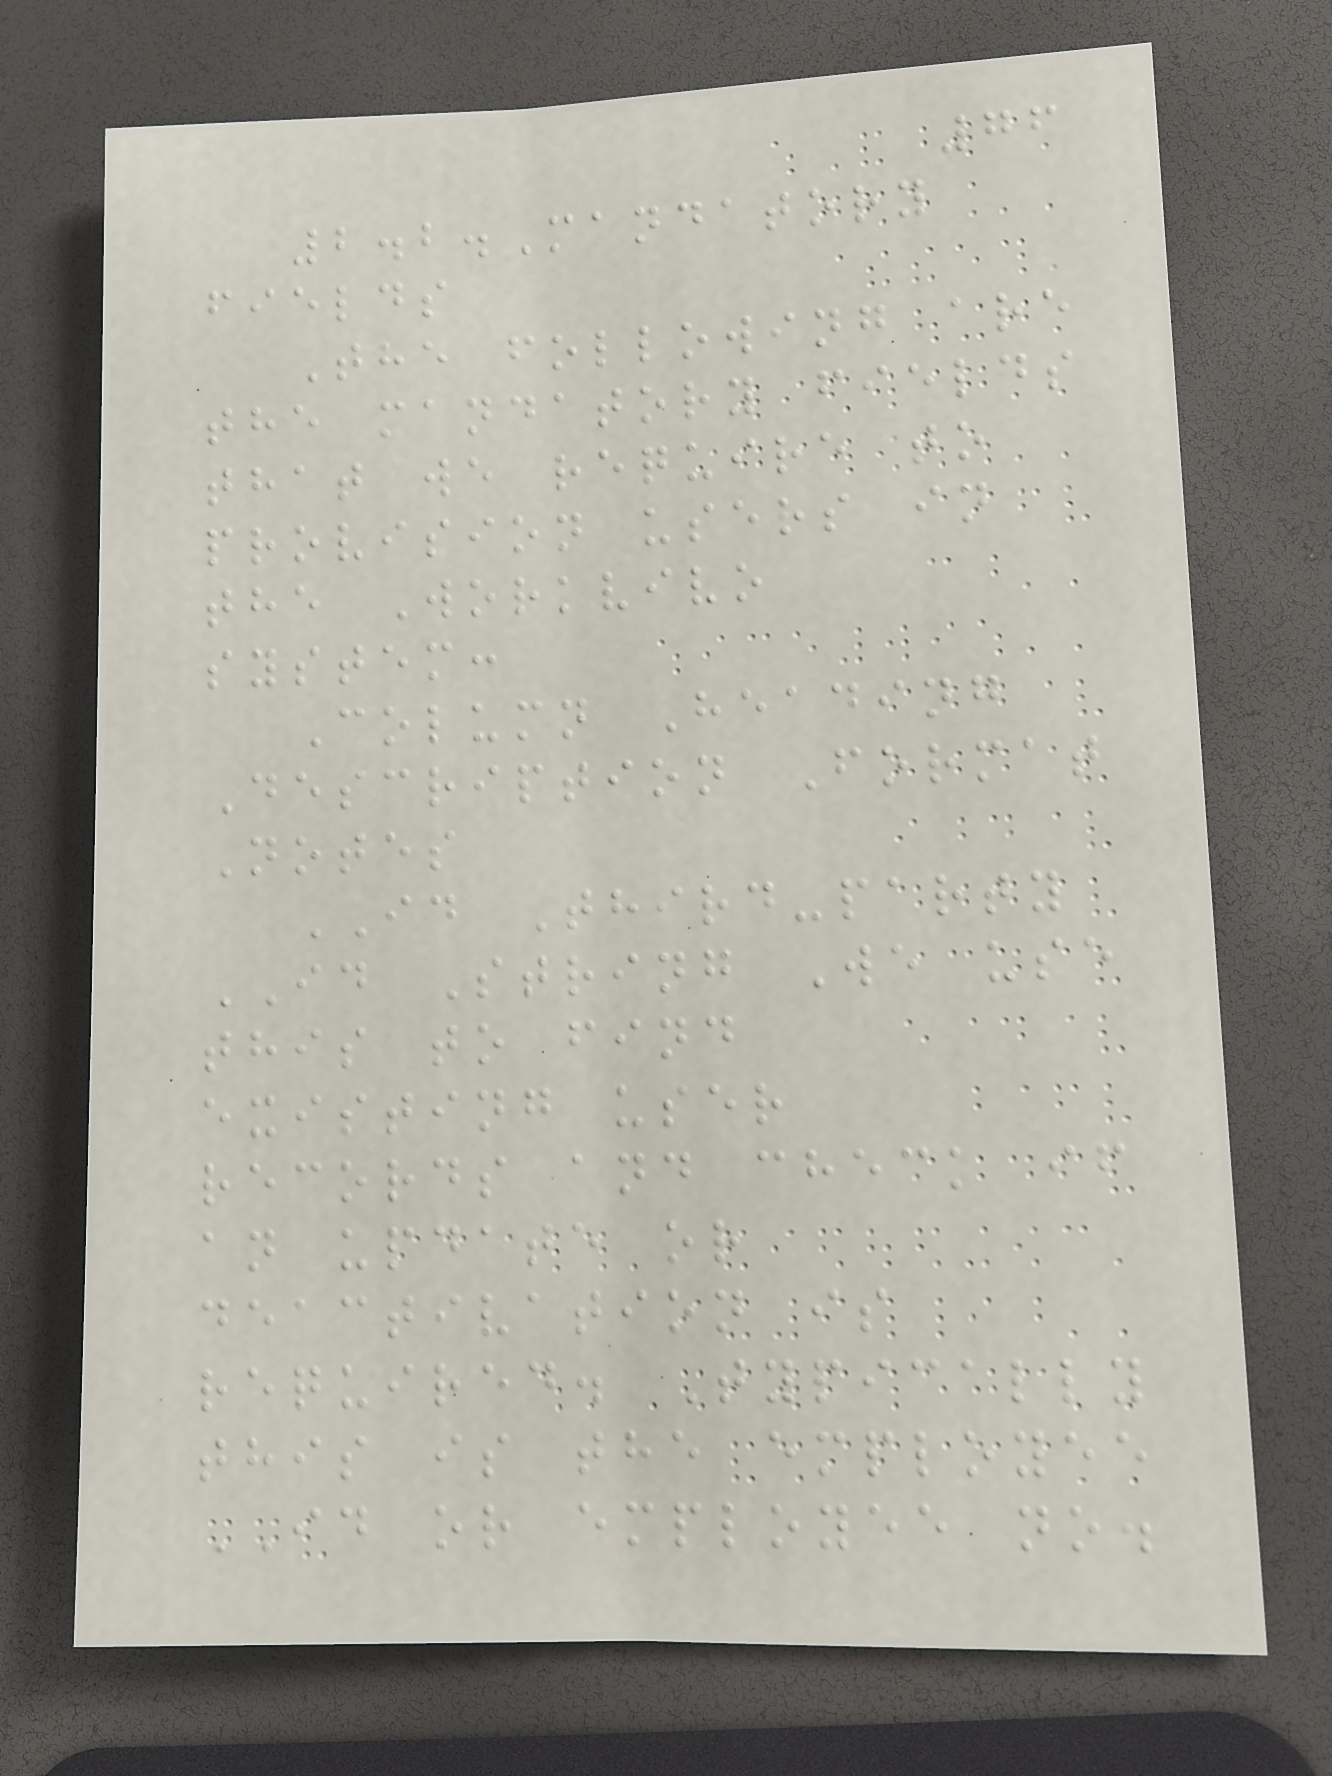76
2.2.Mandatory
fields
The following are
the mandatory fields
that we require to
provision users in
the Workvivo
system:
Column Heading
Description Format
Notes
ID Third-party
ID String We use
this to find
existing user
records and check if
an update or
deactivation is
required. Typically
this is the employee
ID or employee no.
